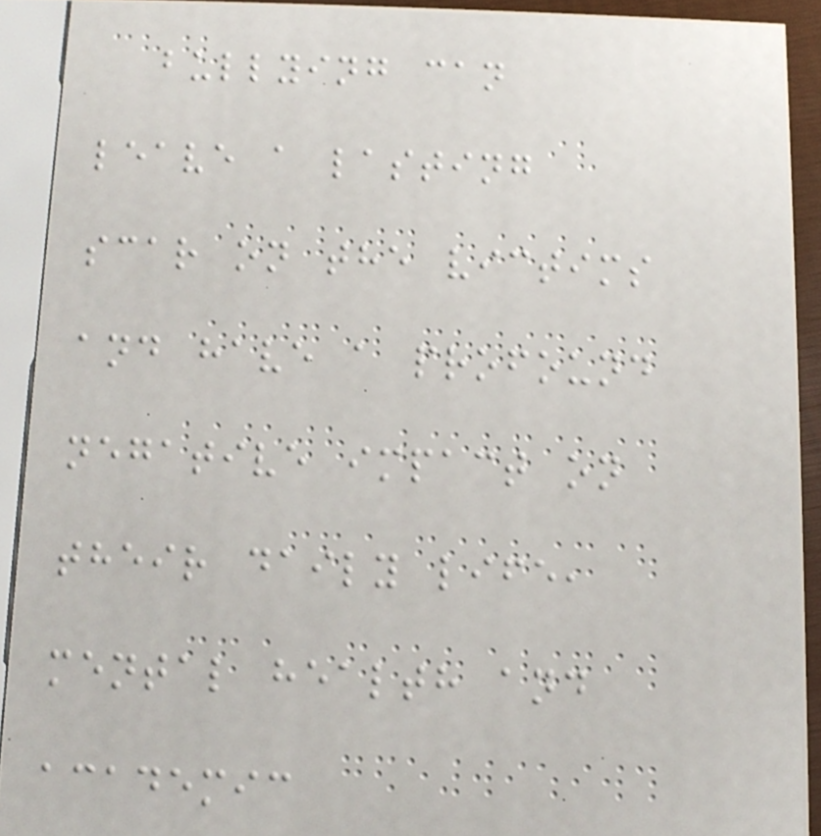bullying can
leave a lasting
scar on the victims
and have a profound
negative impact on
their daily life,
mental health and
academic
